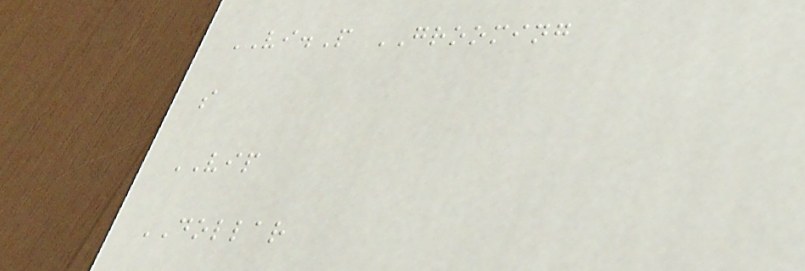VI.P GROOMING
s
VIP
DOLLAR
